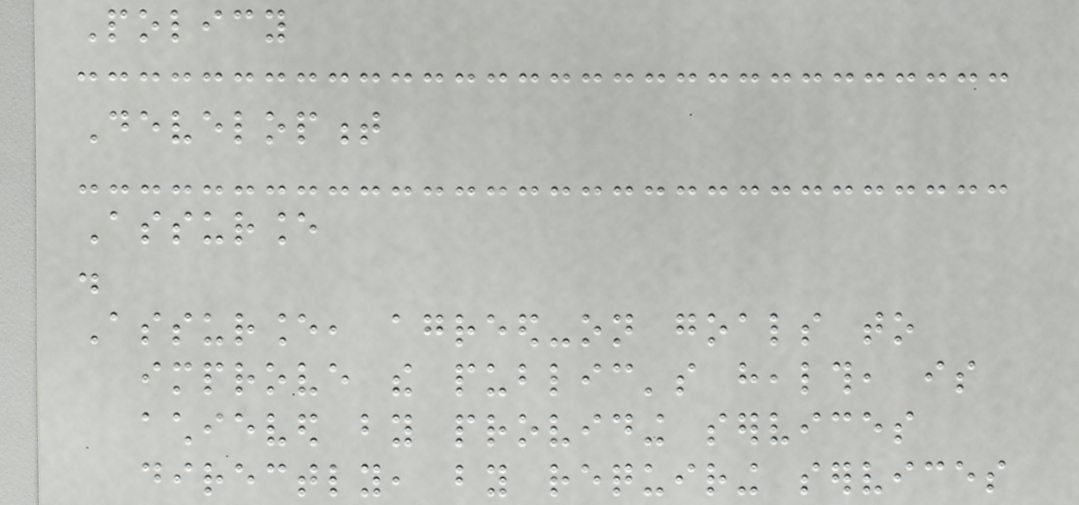Policy
Development
Assurance
.
Assurance, agreed-on goals to
improve the public's health, is
achieved by providing services
directly, by requiring services
